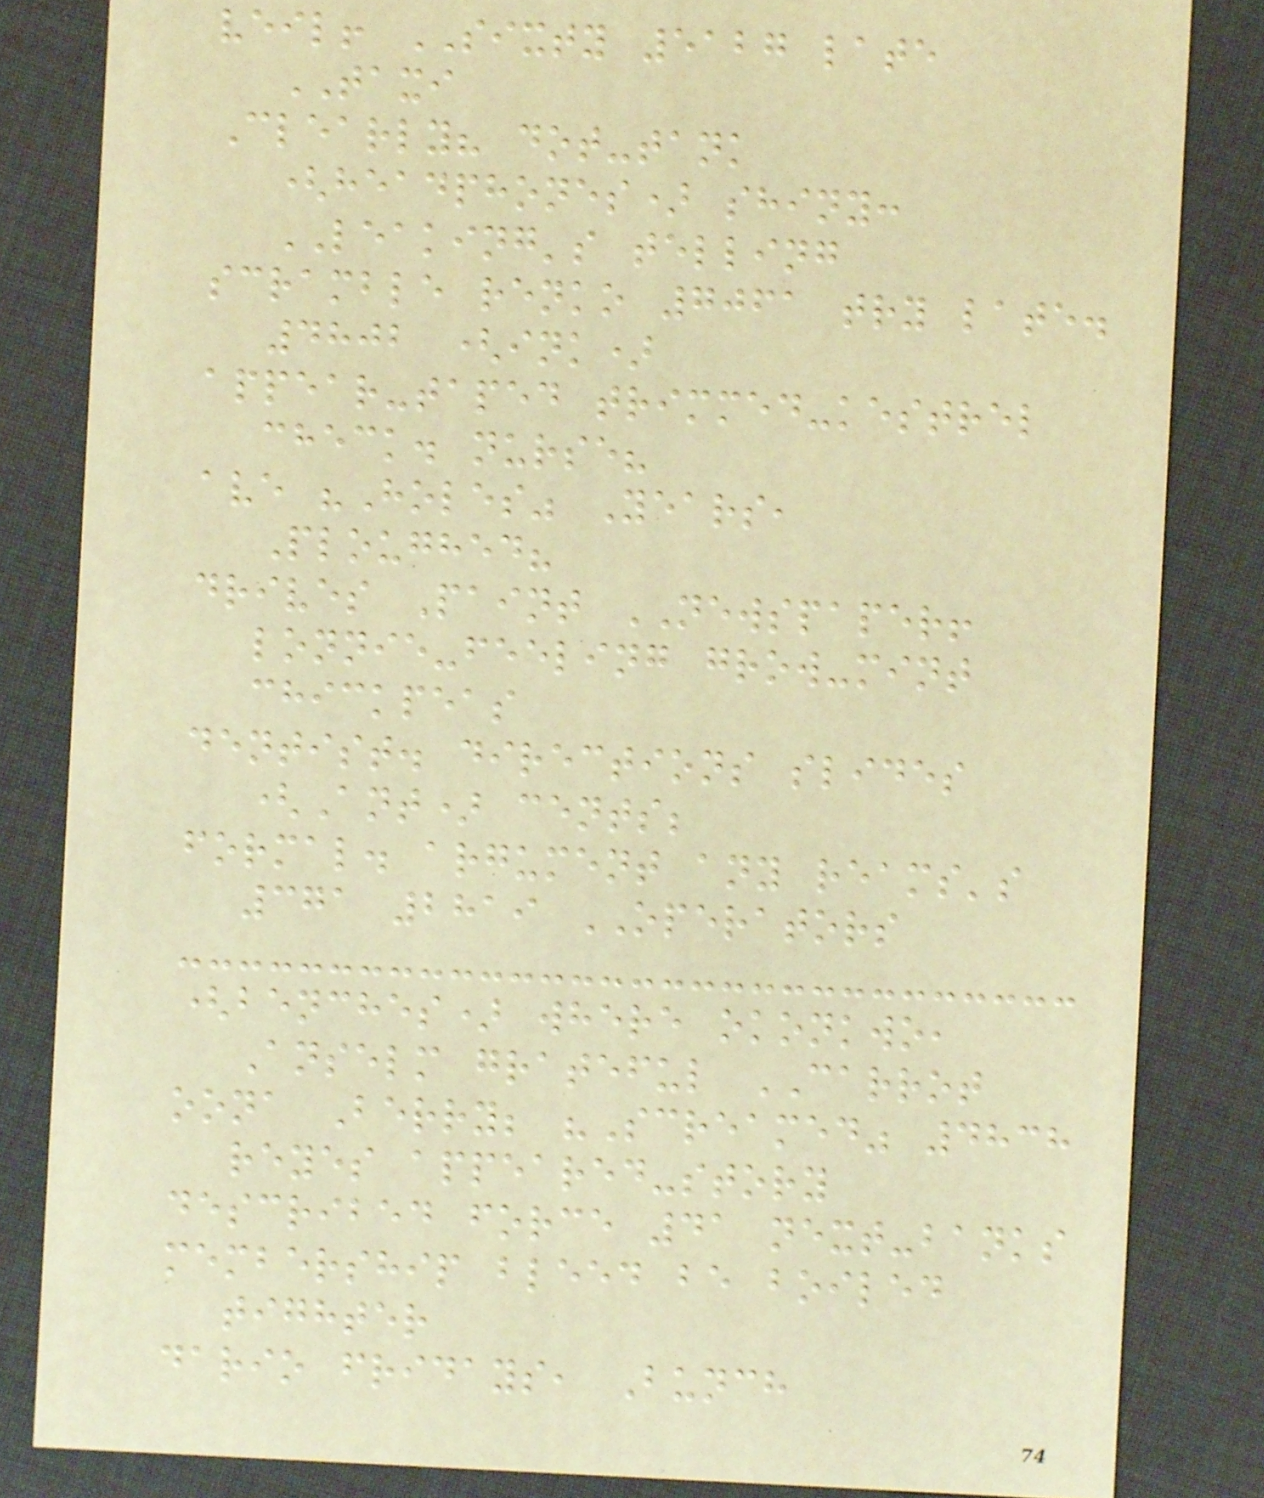veil! SIXTY 5127 late
TAXI
Clearly? dot-tank
(headphones) shiny:
LEAKING's telling
scramble renko 7061 try late.
4802 (ink)
appear-taped trimmed-kestrel
check. nurse?
ave "Holes" Years,
Ploughed?
drives Paint NEWSPAPER!
lonnie-feeling grow-mint
chickpeas
dentist. directions slides
(Ant) cents;
formal. argument any reams's
371 2819 OPERATORS
(benches) where okonkwo,
Anselm grateful CARROT
oona Berry; "Screamed" 4838
reyes appeared-story
described force 41 next-banks
membership bleed be boiled
tighter
dario fridays, Bunch
